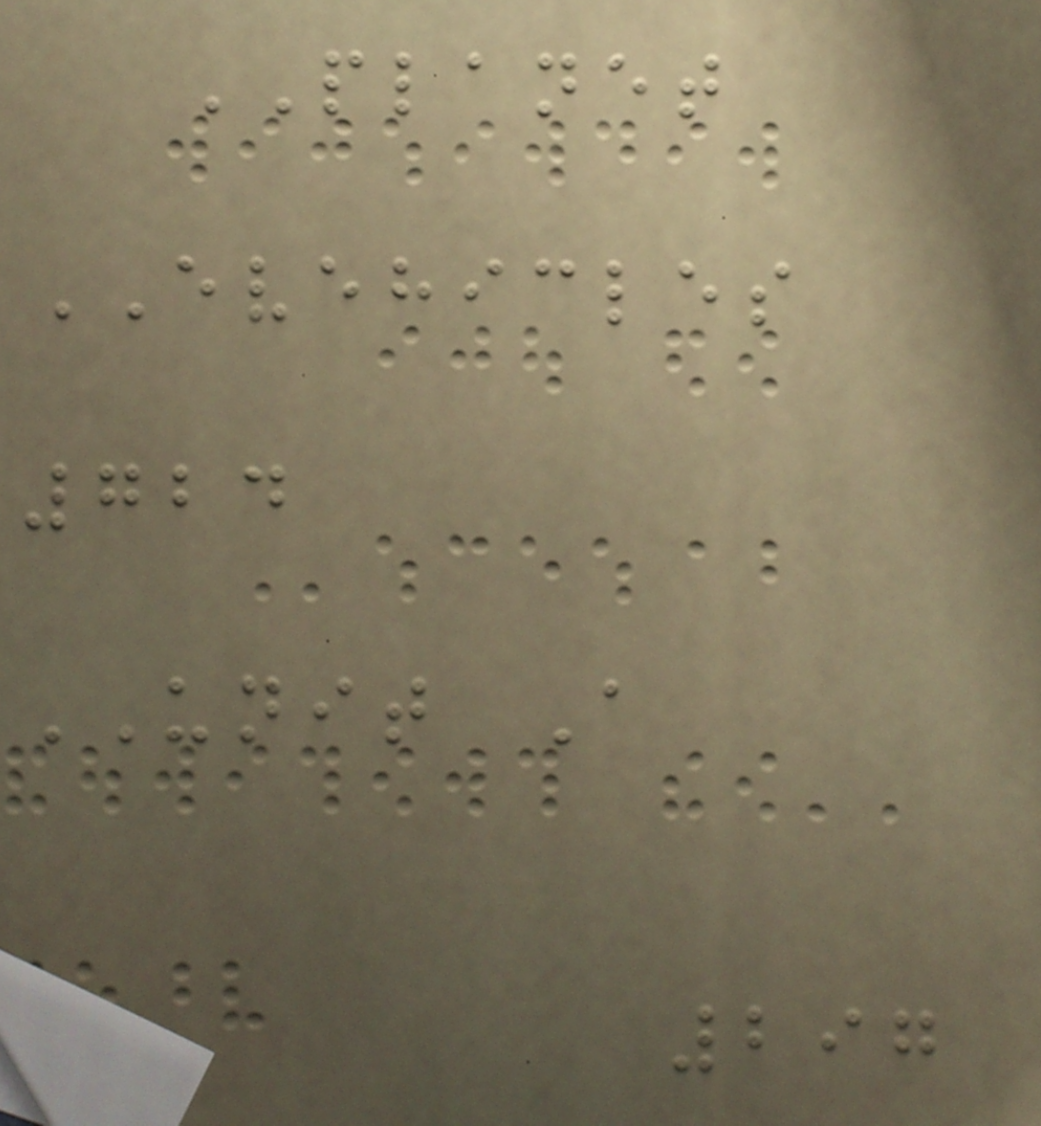PLANET
EVEHICLES
724
UNIT A
297
